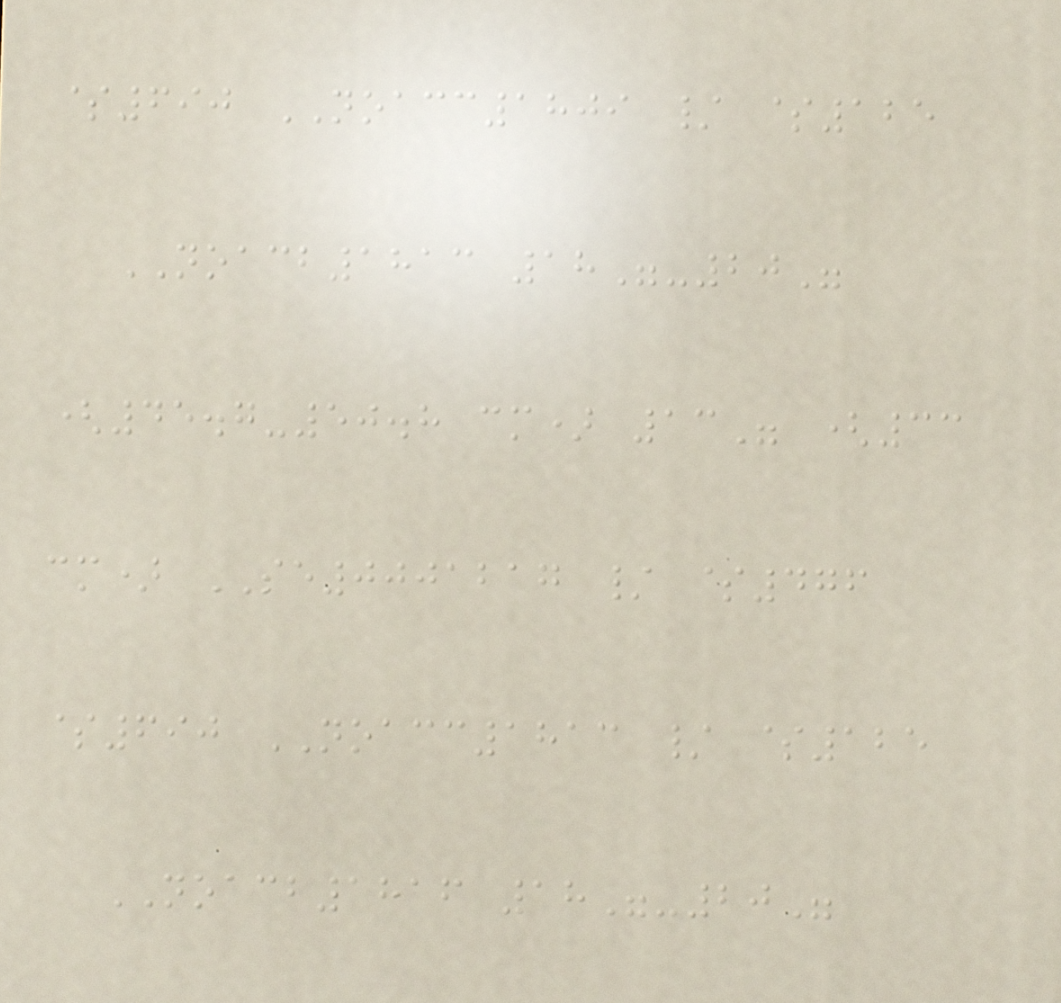$690 NOACC1809 / $125
NOACB1813 18"-20"
(45.7-50.8 cm) 13" (33
cm) SE0001217 / $476
$690 NOACC1813 / $125
NOACB1816 18"-20"
